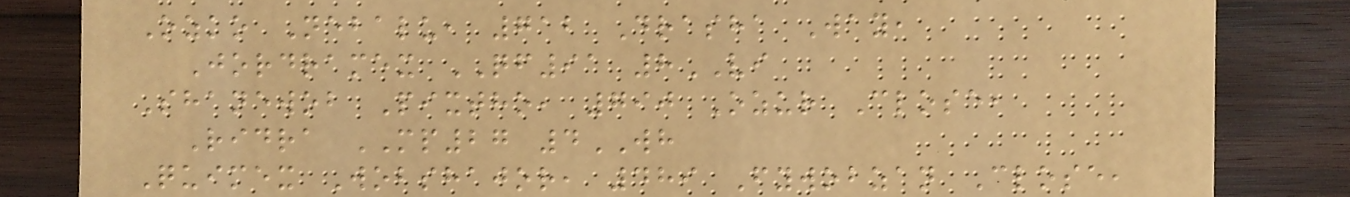Ozko Nebalu, 712 Drasha Way,
Jordramex QF91 8VI
Shanewob Pixtho, 790 Ozur Close,
Ridra MP27 4WH
Quimex Wobshajor, 489 Fywobzan Close,
